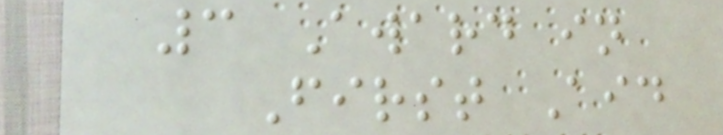3 Award in
First Aid
